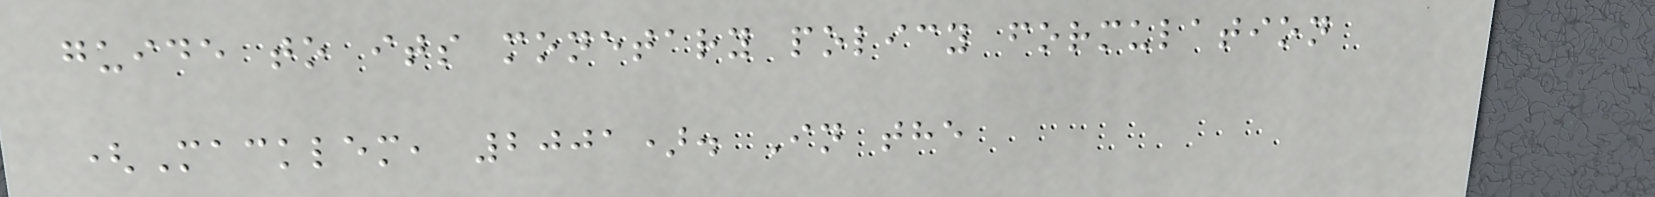guide to its monetary policy formulation
(Macklem, 2001). In the
